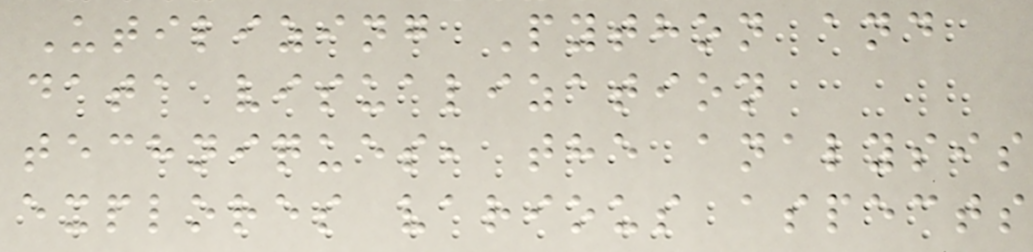Utilizing Python and
data visualization
techniques, the analysis
explores various aspects
